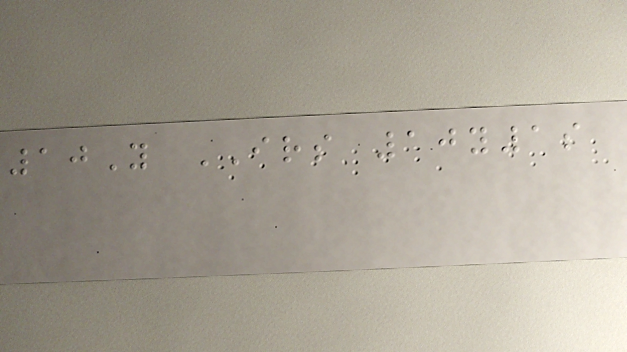10Y IRS 10y1s
